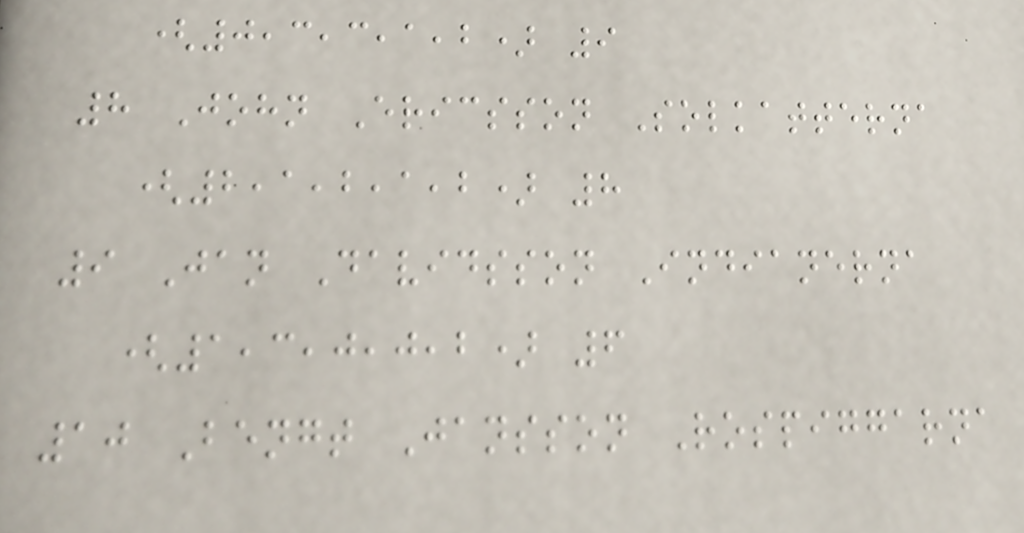(0,3,3,1,2) 9
8 John Ericsson Solkatterna
(2,1,2,1,2) 8
9 Jan Davidsson Indianerna
(1,3,0,0,2) 6
10 Bengt Jansson Rospiggarna
